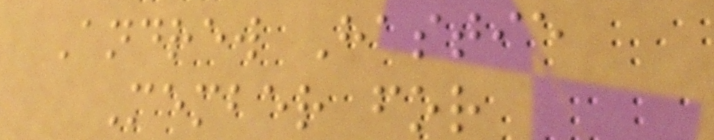Andrew Hastie
Member for
